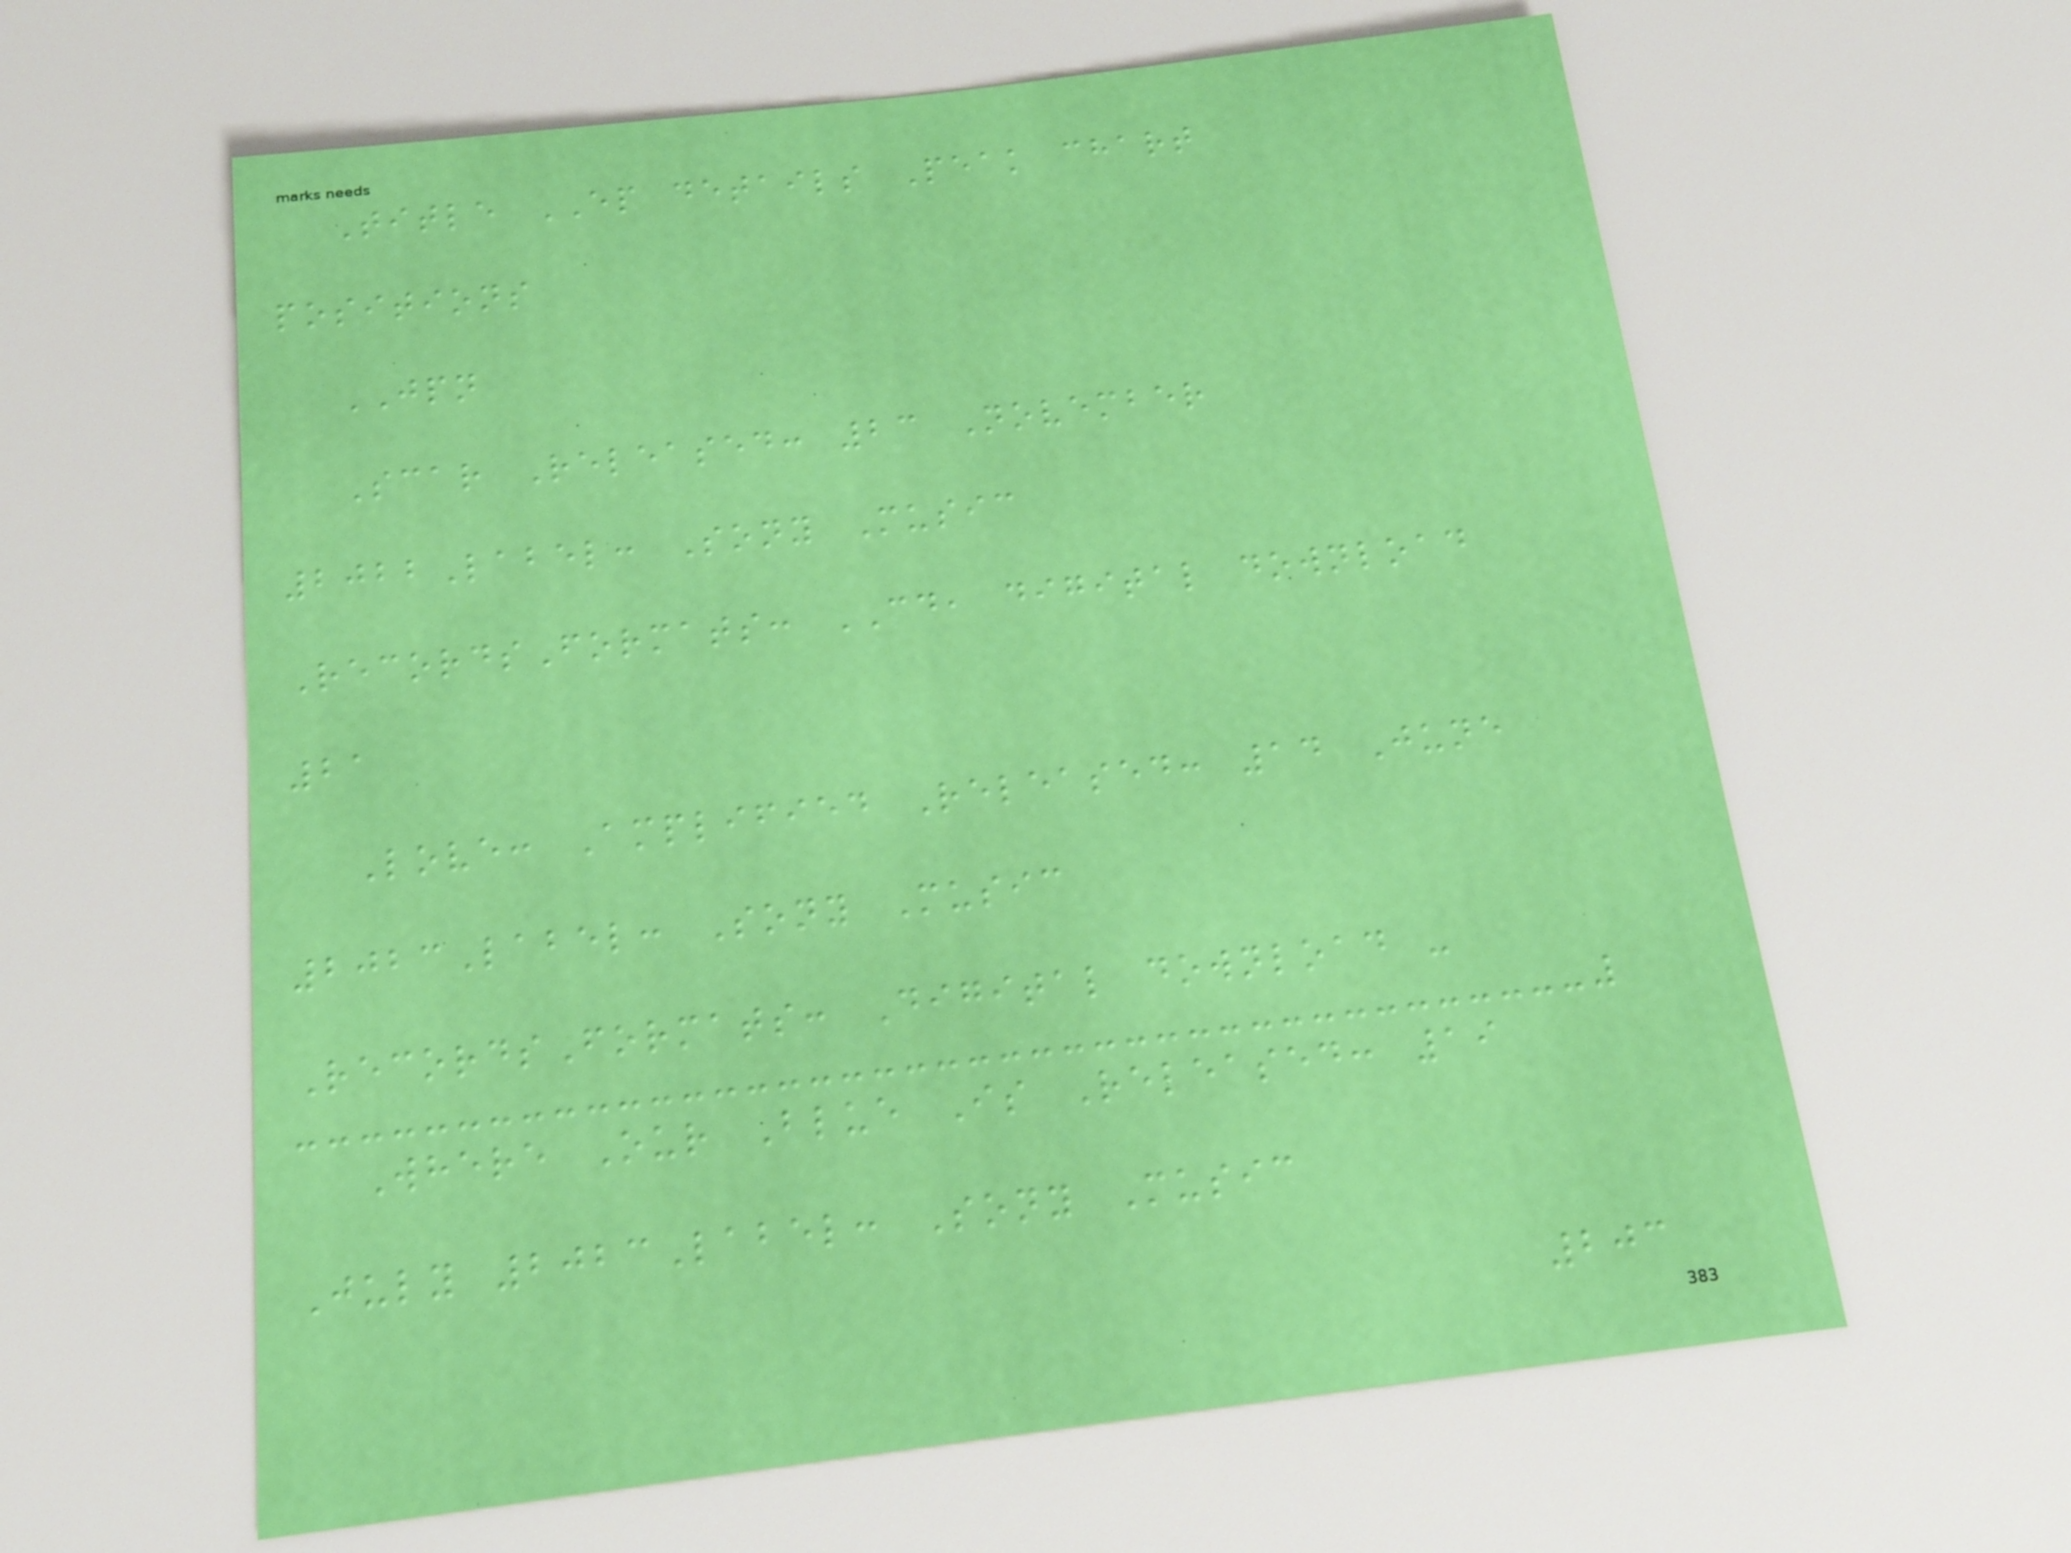Title EP details Peak chart
positions
JPN
Scar Released: 23 November
2022Label: Sony Music
RecordsFormats: CD, digital download
21
Love: Amplified Released: 14 June
2023Label: Sony Music
RecordsFormats: Digital download -
Where Our Blue Is Released: 19
July 2023Label: Sony Music
203
